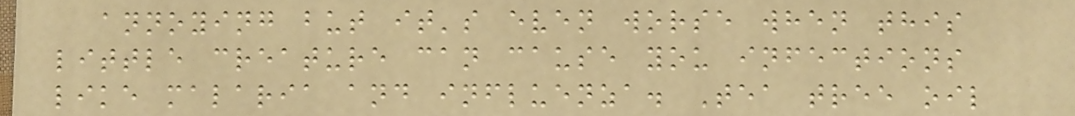annoying but it's even worse when this
little creature can cause you infections
like malaria and influenza. Tea tree oil
